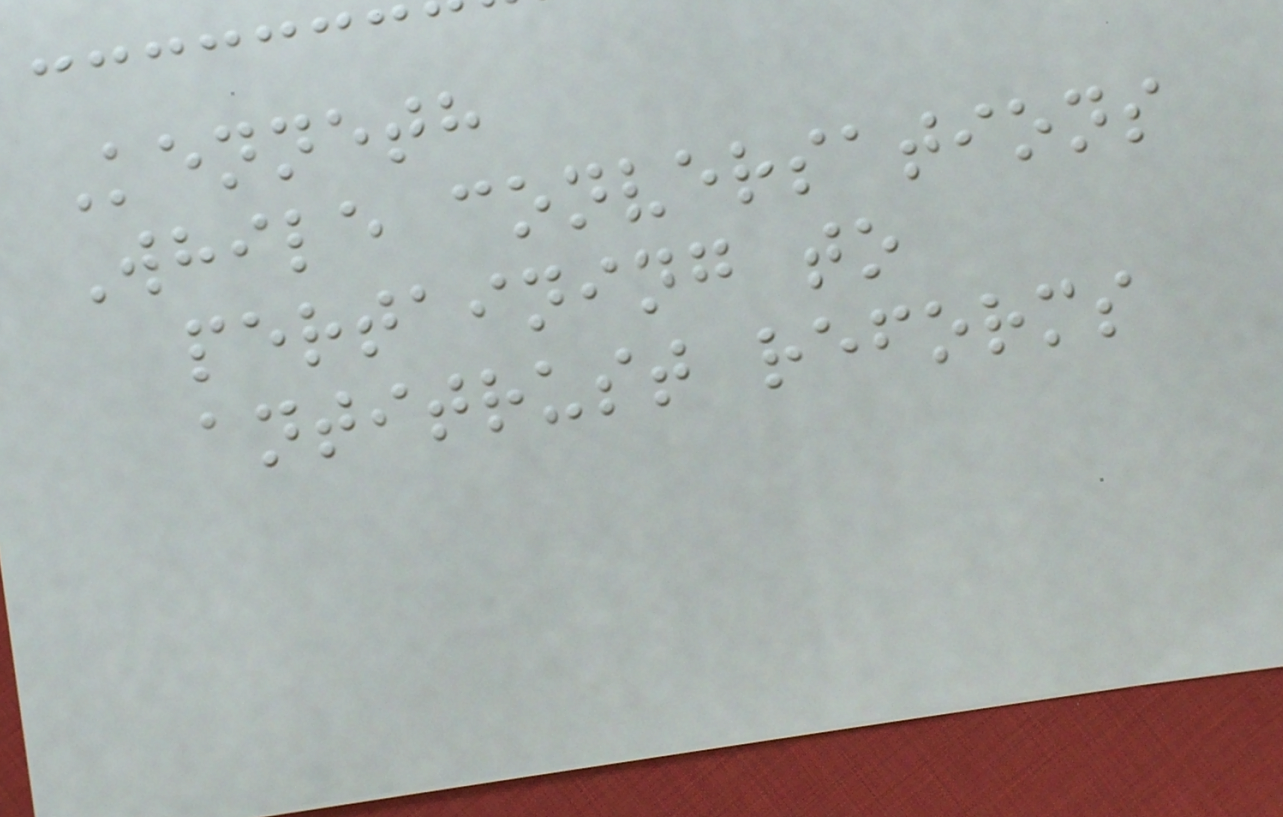Kenneth
While conversations
pertaining to
antitrust reforms
